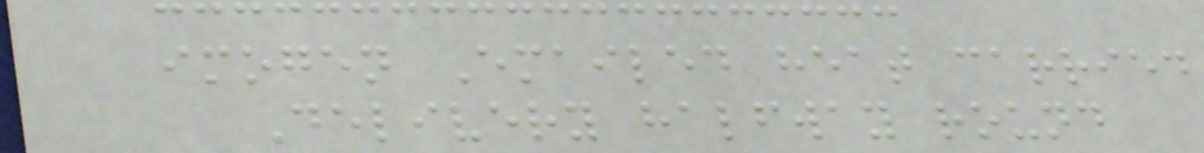imogen Emailed heat carried
Delivery halfway round
